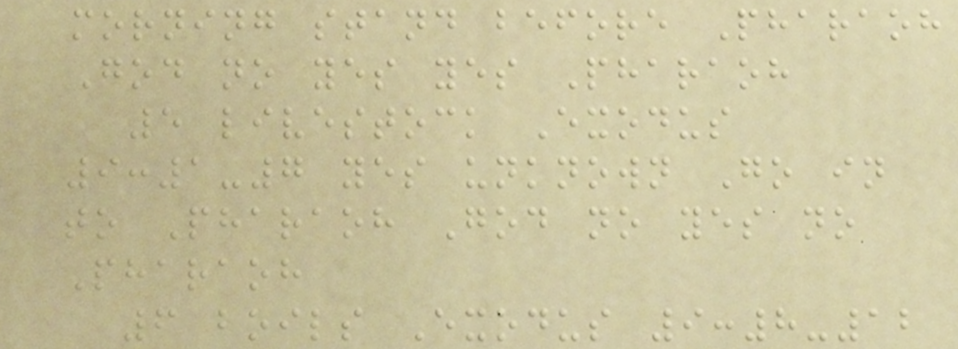morning stand before Pharaoh
God no yes yes Pharaoh
5 livestock Exodus
9:1-7 yes unknown Go in
to Pharaoh God no yes no
Pharaoh
6 boils Exodus 9:8-12
